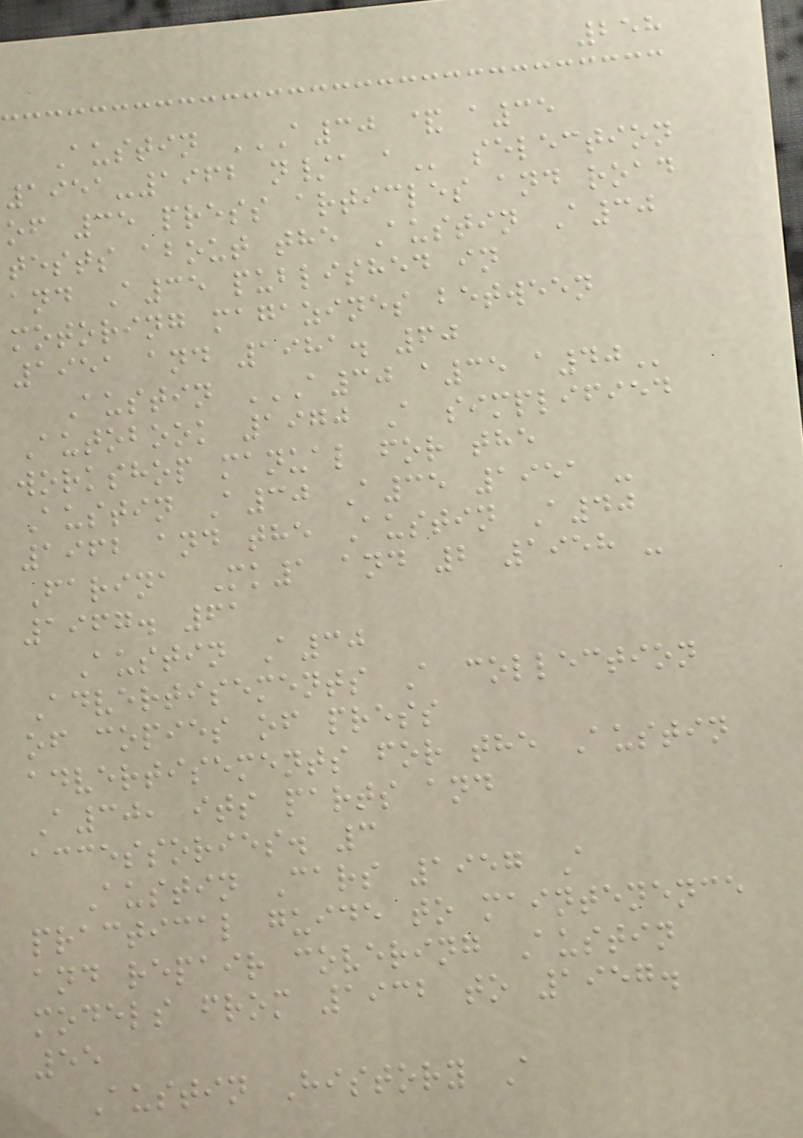258
Austin A30 & A35
1951-1962 N/A A selection
of 35 press articles and road
tests about the Austin A30
and A35 published in
motoring magazines between
1951 and 1981. 60
Austin A30 A35 A40
Autobook 1970 A simplified
workshop manual for the
Austin A30 A35 1951 -
1962 and the Austin A40
Farina Mk1 and 2 1958 -
1967. 61
Austin A30
Advertisements A collection
of copies of press
advertisements for the Austin
A30, its parts and
accessories. 3
Austin Cars 1957 A
practical guide to maintenence
and repair covering Austin
models from 1932 to 1957.
55
Austin History A
